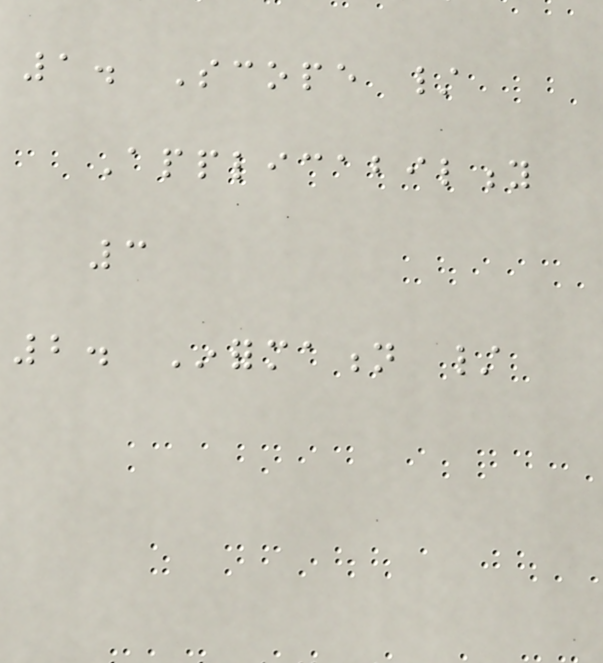1. Scope /
Applicability
3
2. Information /
